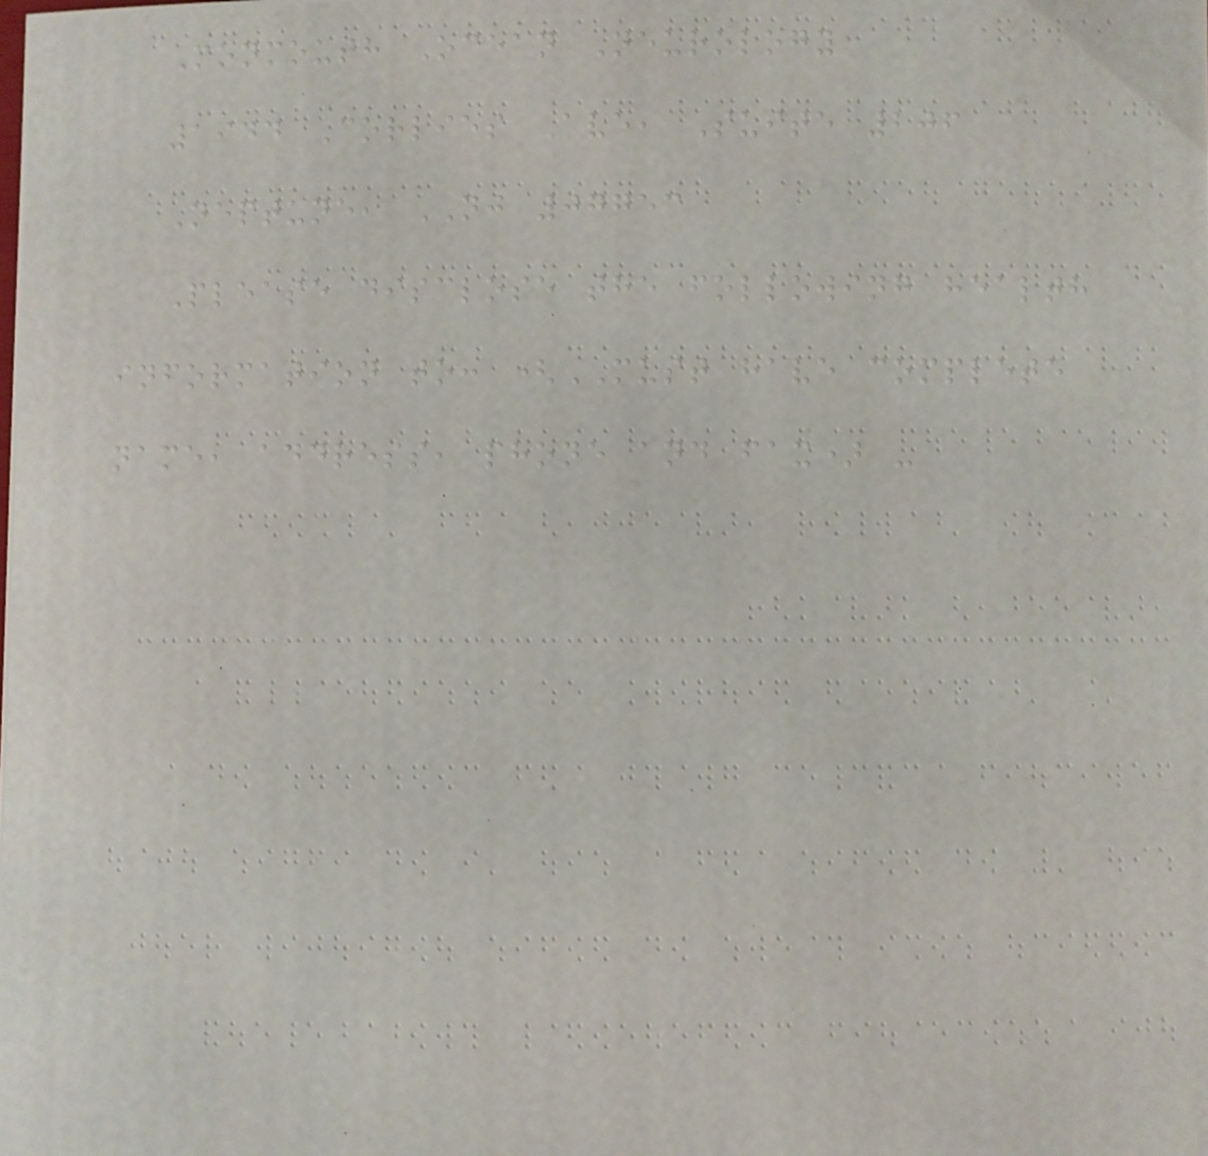Monmouth Ocean Neurology
1944 Corlies Ave, Suite 206
Neptune, NJ 07753
Please disclose the following health
information to: (MUST have complete
name, address, phone and fax) -
